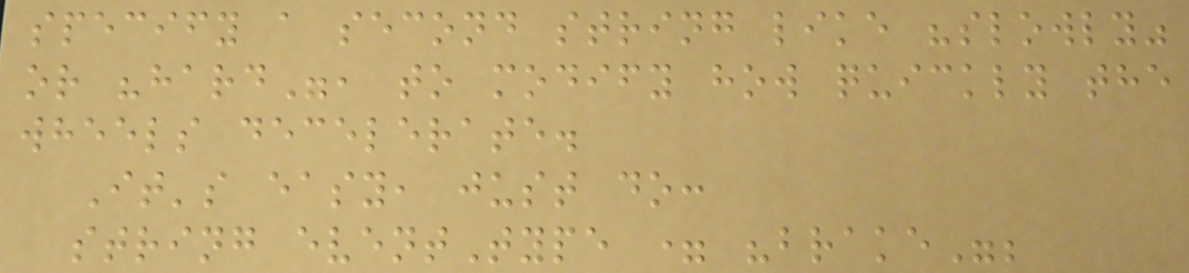specify a second string like "slowly"
or "hard", to modify how quickly the
wheels decelerate.
It's easy, just do:
string eventType = "brake";
